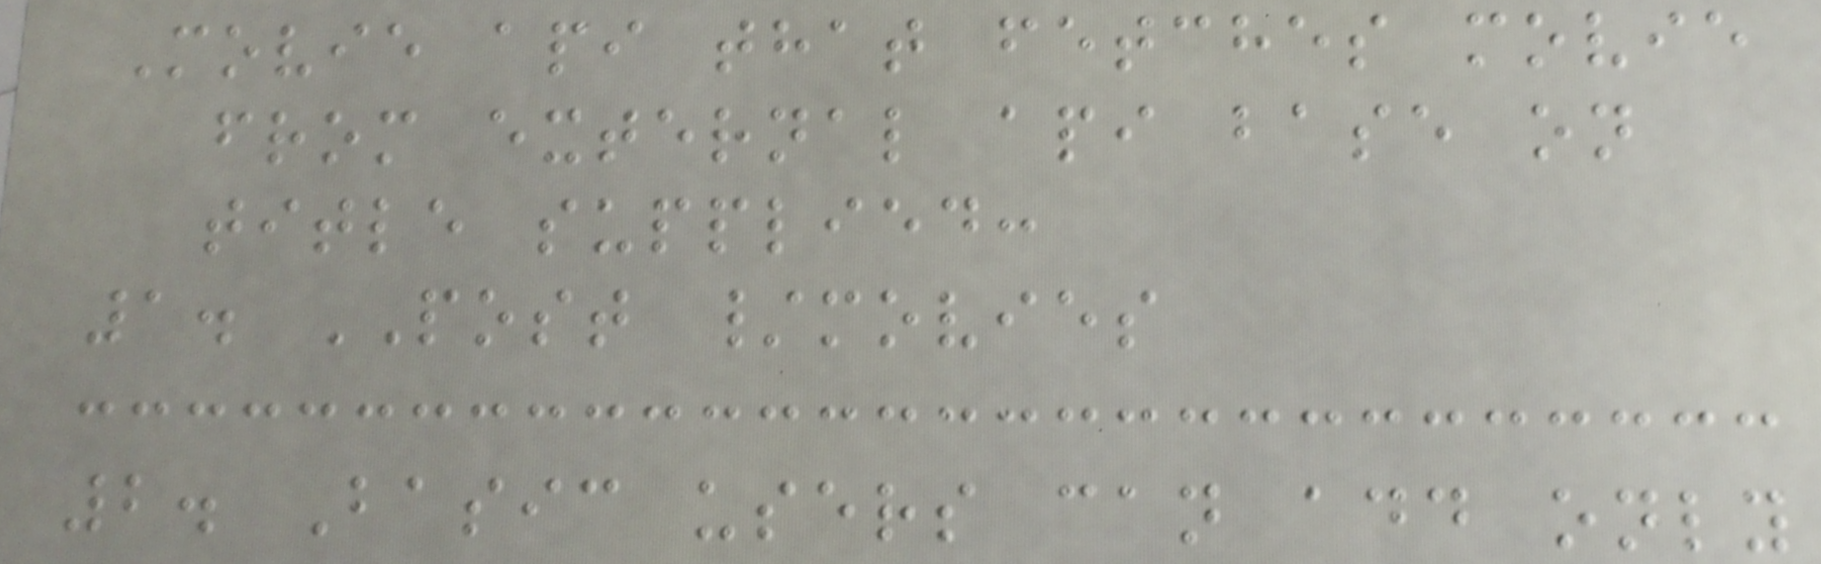Movie api that fetches movie
from external api base on
title supplied:
1. POST /movies
2. Basic users can add only
